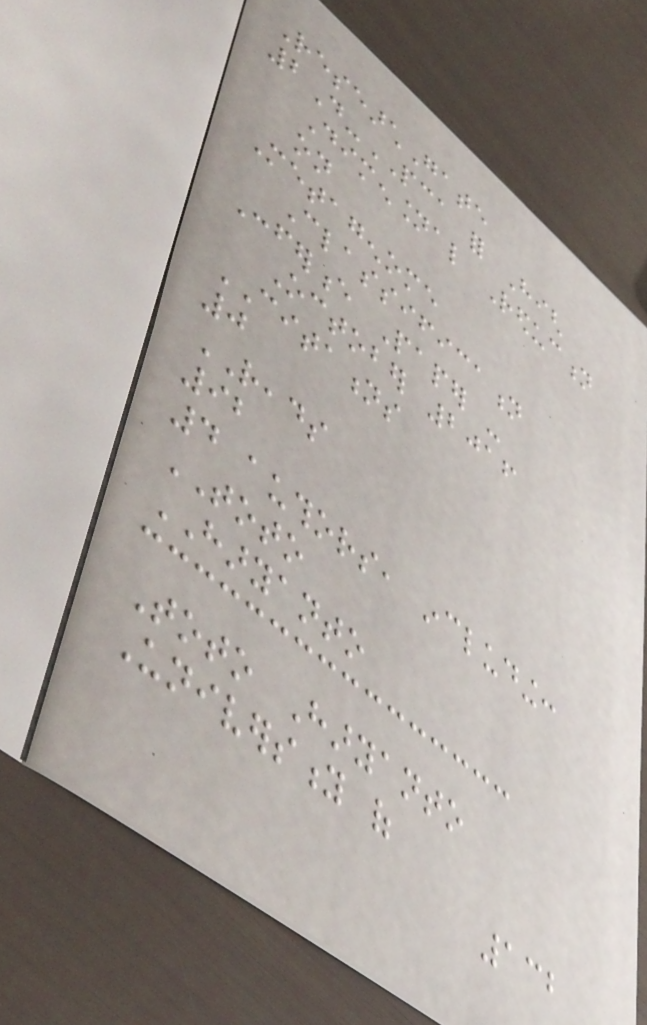ResearchGate
2D-PCA for High
Dimensional Reduction
on
Metagenome
Classification
Conference Paper -
October 2016
CITATIONS
0
READS
92
4 authors, including:
TOTO
HARYANTO
Toto Haryanto
University of
132
